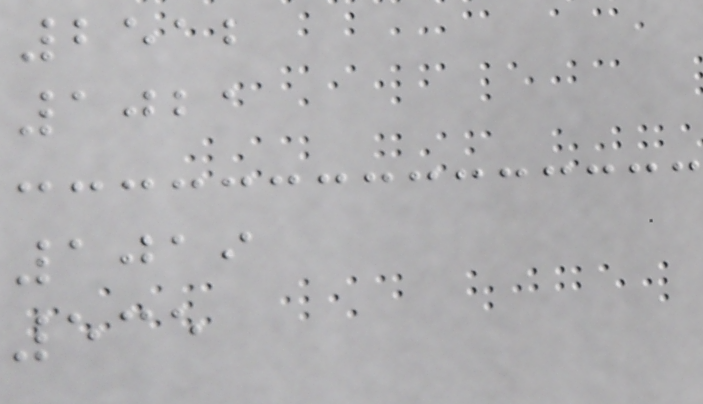2512
1021
1019
535
